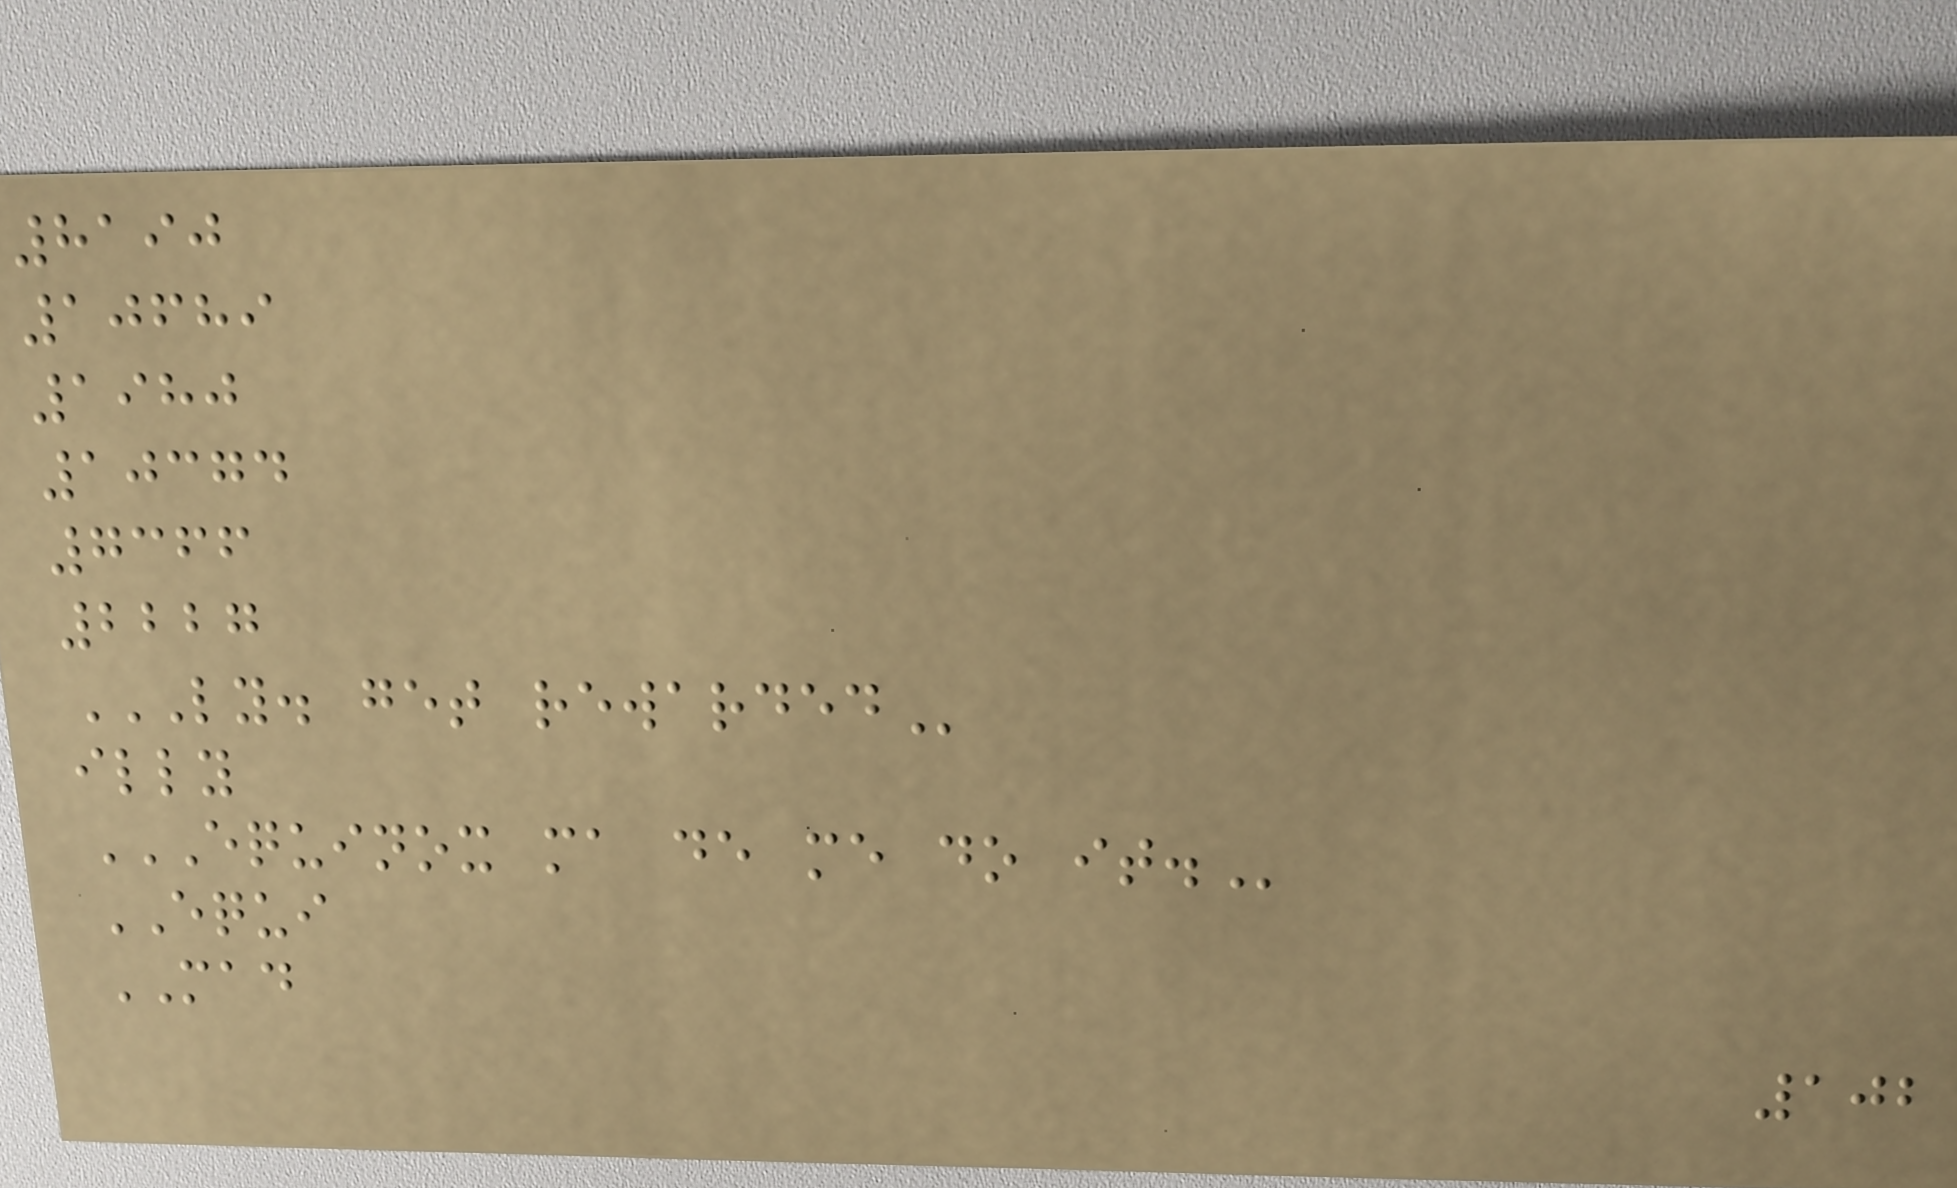8190
10689
1980
10374
7366
2227
LY. GET REWARDED
illy
EQUINOX MA DE ME DO IT.
EQUI
MAD
102
